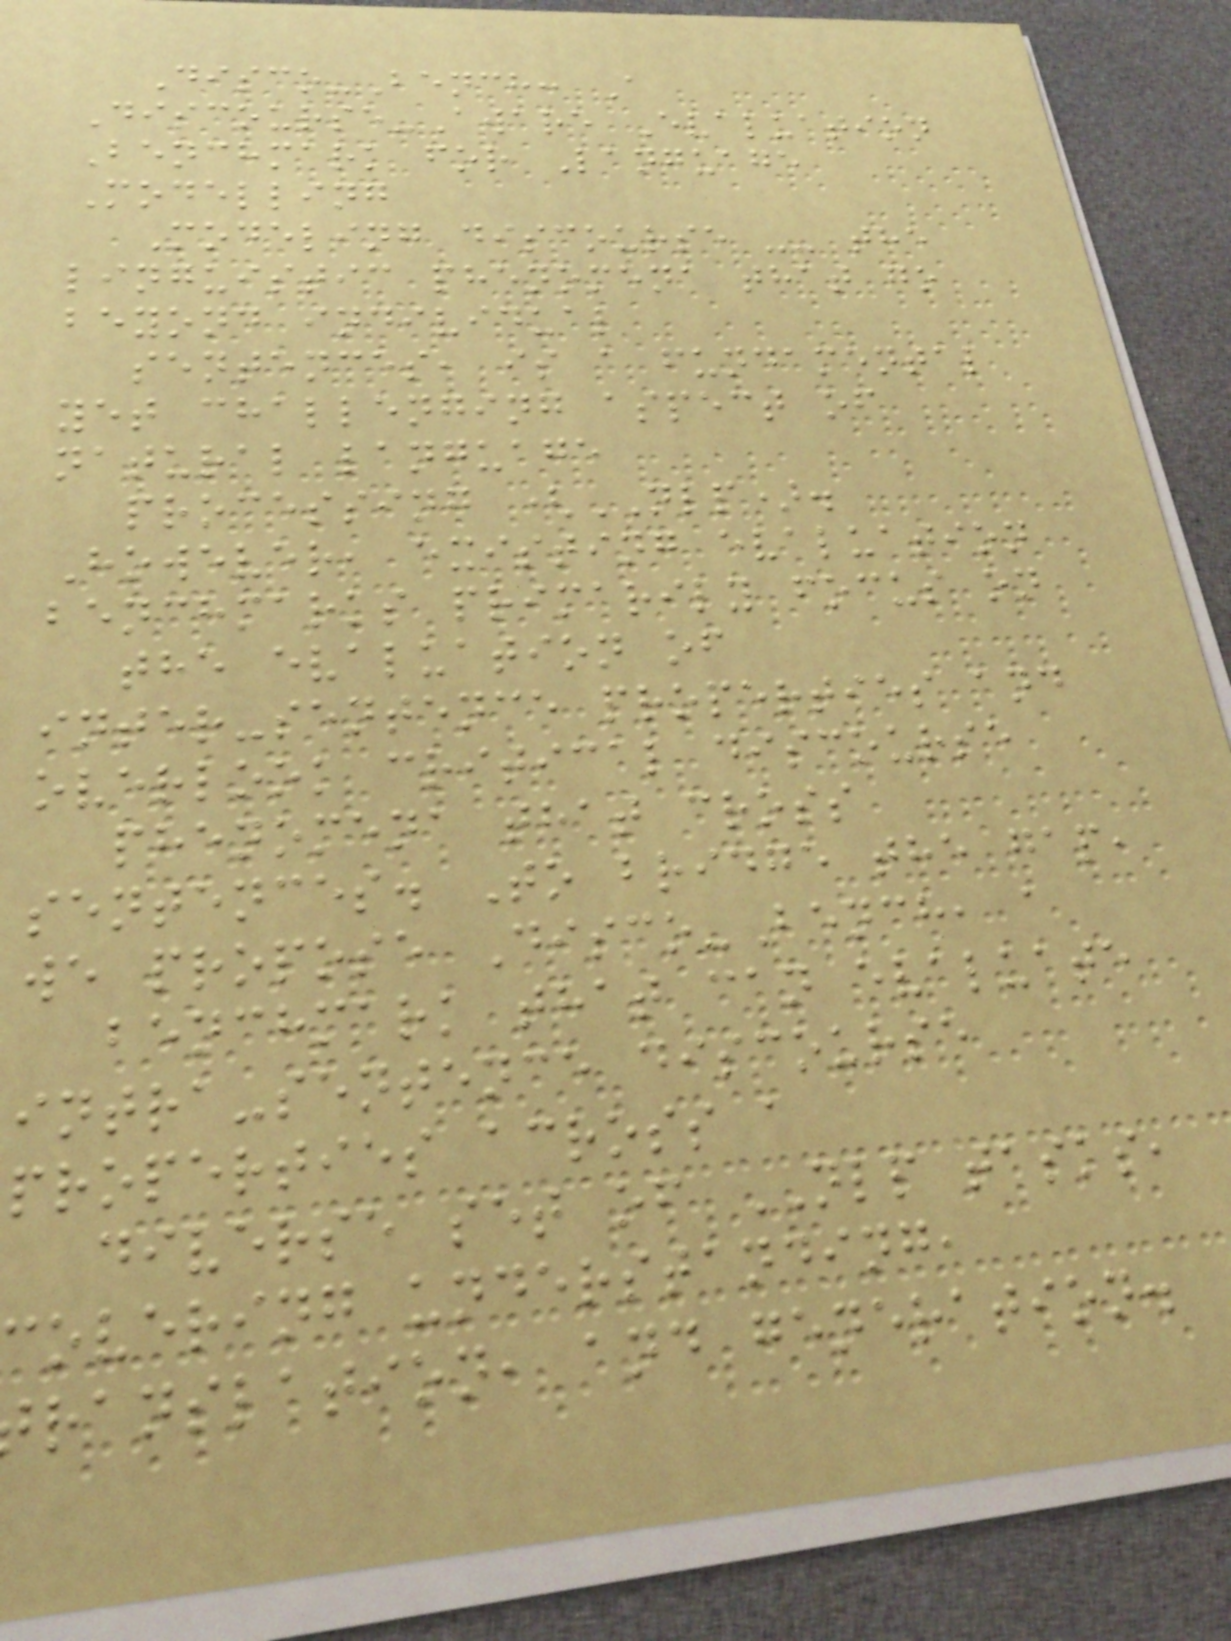Disco-Bench: A
Discourse-Aware Evaluation
Benchmark for Language
Modelling
Modeling discourse -- the
linguistic phenomena that go
beyond individual
sentences, is a fundamental
yet challenging aspect of
natural language
processing (NLP).
However, existing evaluation
benchmarks primarily focus on
the evaluation of
inter-sentence properties and
overlook critical discourse
phenomena that cross
sentences. To bridge the gap,
we propose Disco-Bench, a
benchmark that can evaluate
intra-sentence discourse
properties across a
diverse set of NLP tasks,
overing understanding,
ranslation, and generation.
